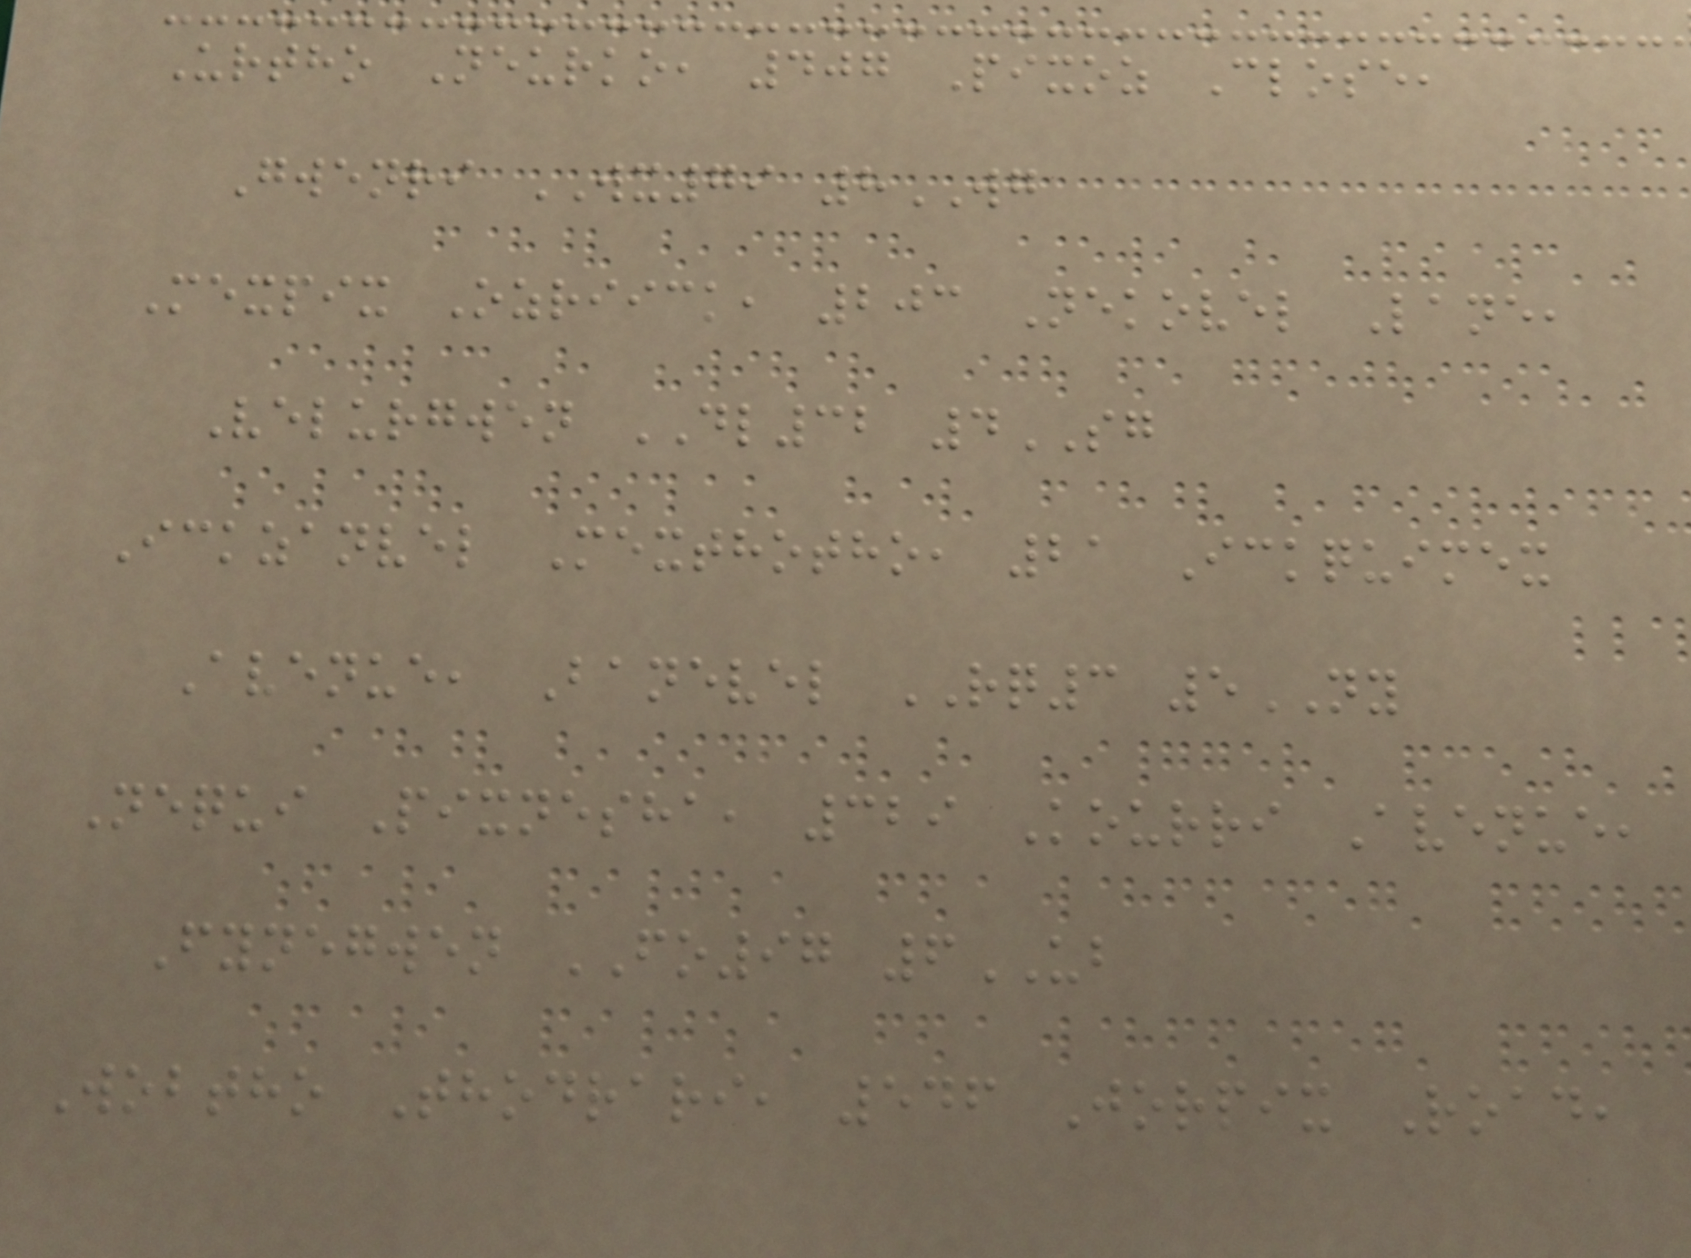Urtho Neurko, 407 Pixoz Close,
Gwenri WX79 8WG
Mexpix Ozriick, 203 Nekovel Lane,
Velurgwen DL32 4SG
Ickzanvel Mexthotho, 21 Ickquimex
Avenue, Banevel RQ3 5NY
Nequi Pixnesha, 329 Kourri Avenue,
Fynegwen FO97 6UB
Wobtho Thodrari, 546 Jorpix Road,
